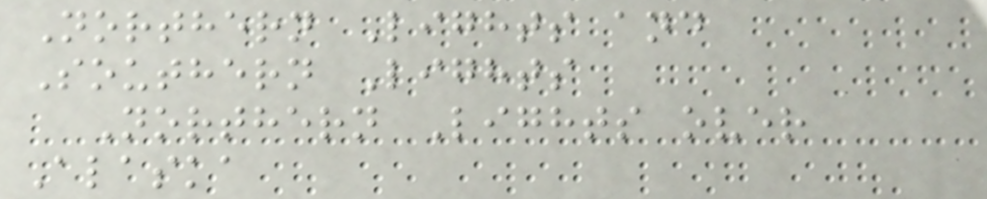Northern Lights and
Southern Lights
Northern Lights over
Alaska
